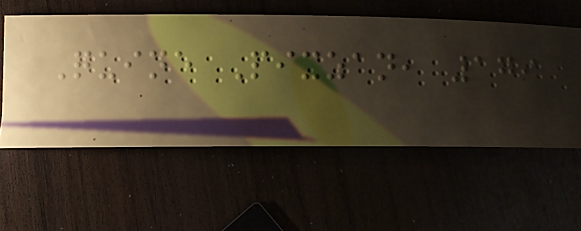Quine Pixzan, 179
